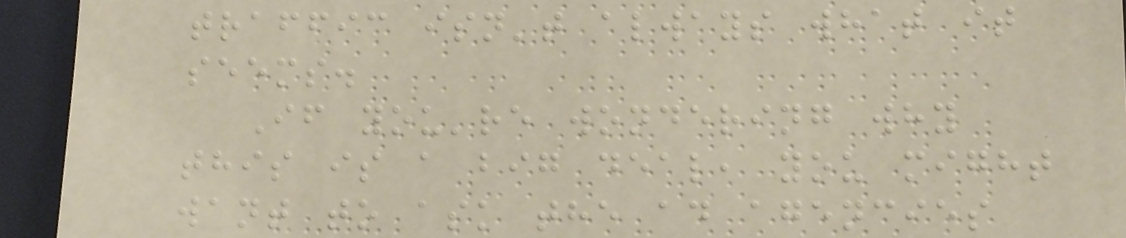traffic isn't always what it
seems.
If you're wondering why
this is a big deal, you might
want to ask the ad agencies
